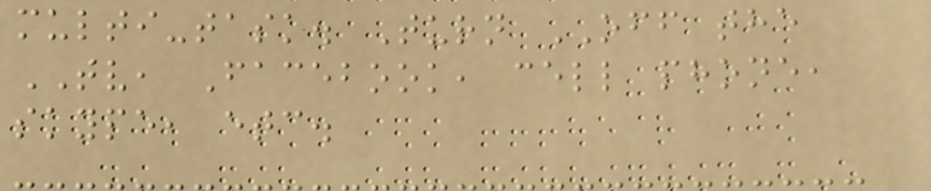multi-task. Turn OFF the
TV, Facebook, cell phone,
skype, etc.
